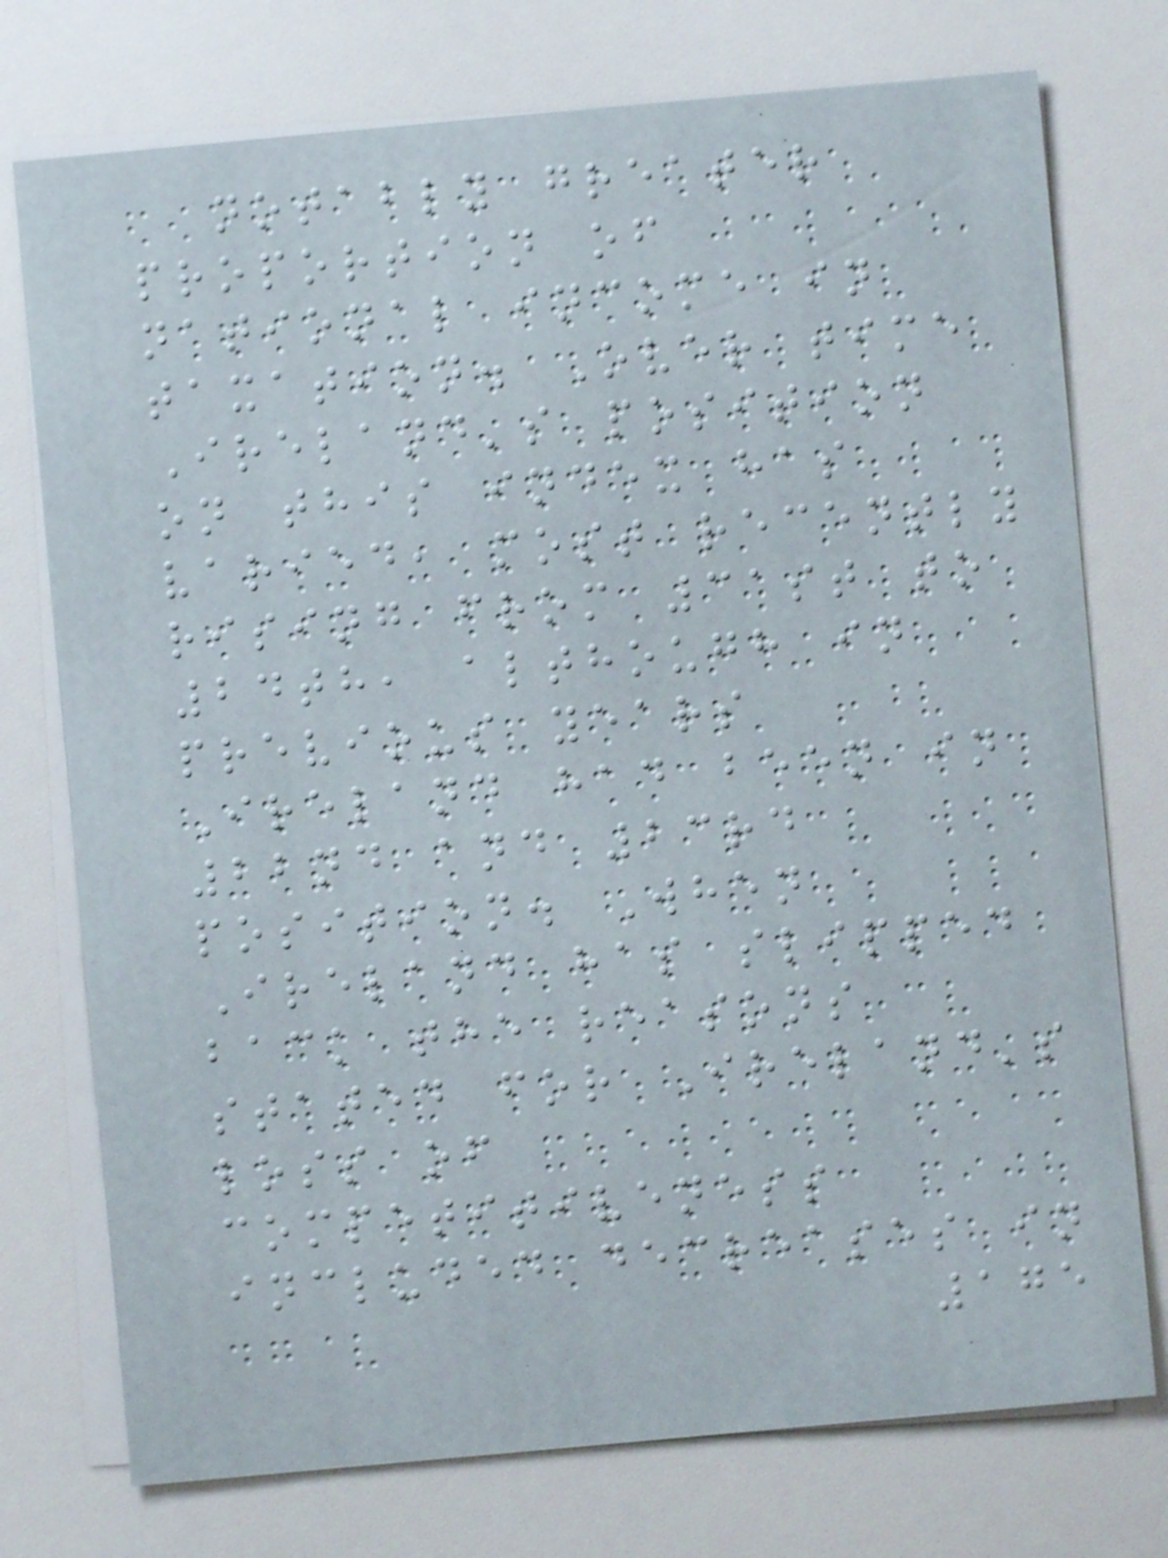notably greater
proportion of
national income in
taxation. Over time
Ireland's position
on this index has
varied, most recently
rising from 31st to
24th, although in
previous years
Ireland had been in
22nd and 23rd
position. When
Ireland has slipped
back the reasons
stated for Ireland's
loss of
competitiveness
included decreases in
175
